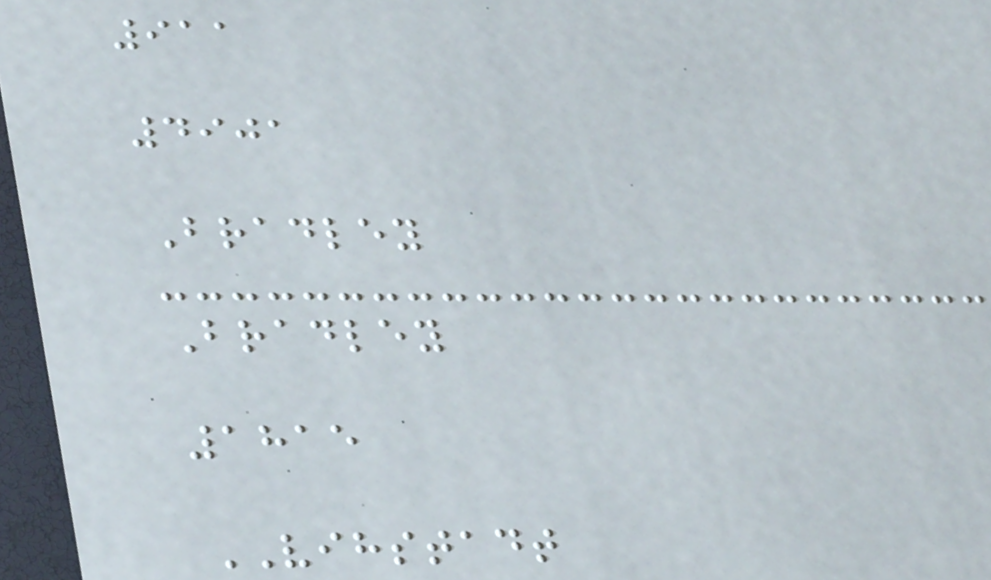911
4901
Bradley
Bradley
1815
VIHSTADT
